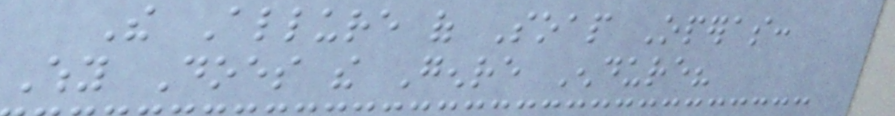The Allure of Soap Operas:
Why Does the Genre Endure?
